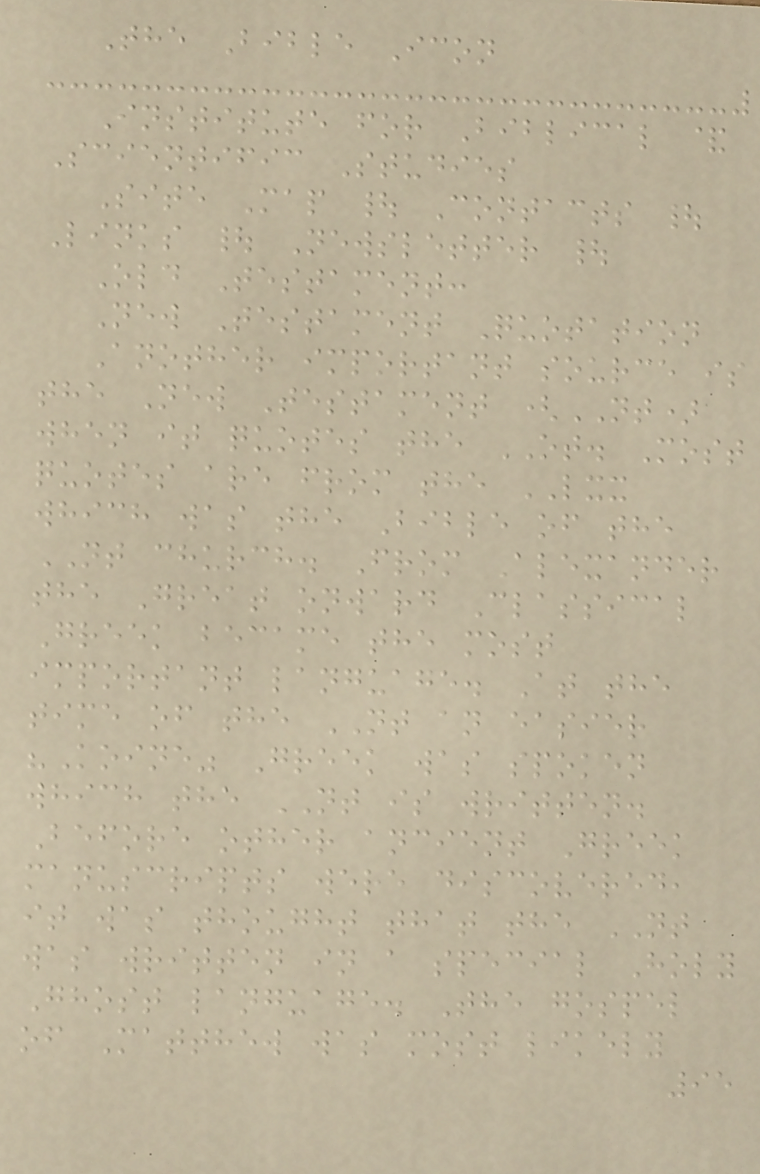The Bible Icon
Institute for Biblical &
Scientific Studies
Site Map | Contacts |
Links | Newsletter |
Old Testament:
New Testament Quotation
Another important source is
the New Testament (NT)
when it quotes the OT. Most
quotes are from the LXX
which was the Bible of the
NT church. From Alexander
the Great onward Classical
Greek became the most
important language. At the
time of the NT an easier
"Koine" Greek was spoken
which the NT is written.
Before other ancient Greek
manuscripts were discovered,
it was thought that the NT
was written in a special Holy
Ghost language. The gospel
of Matthew was most likely
95
